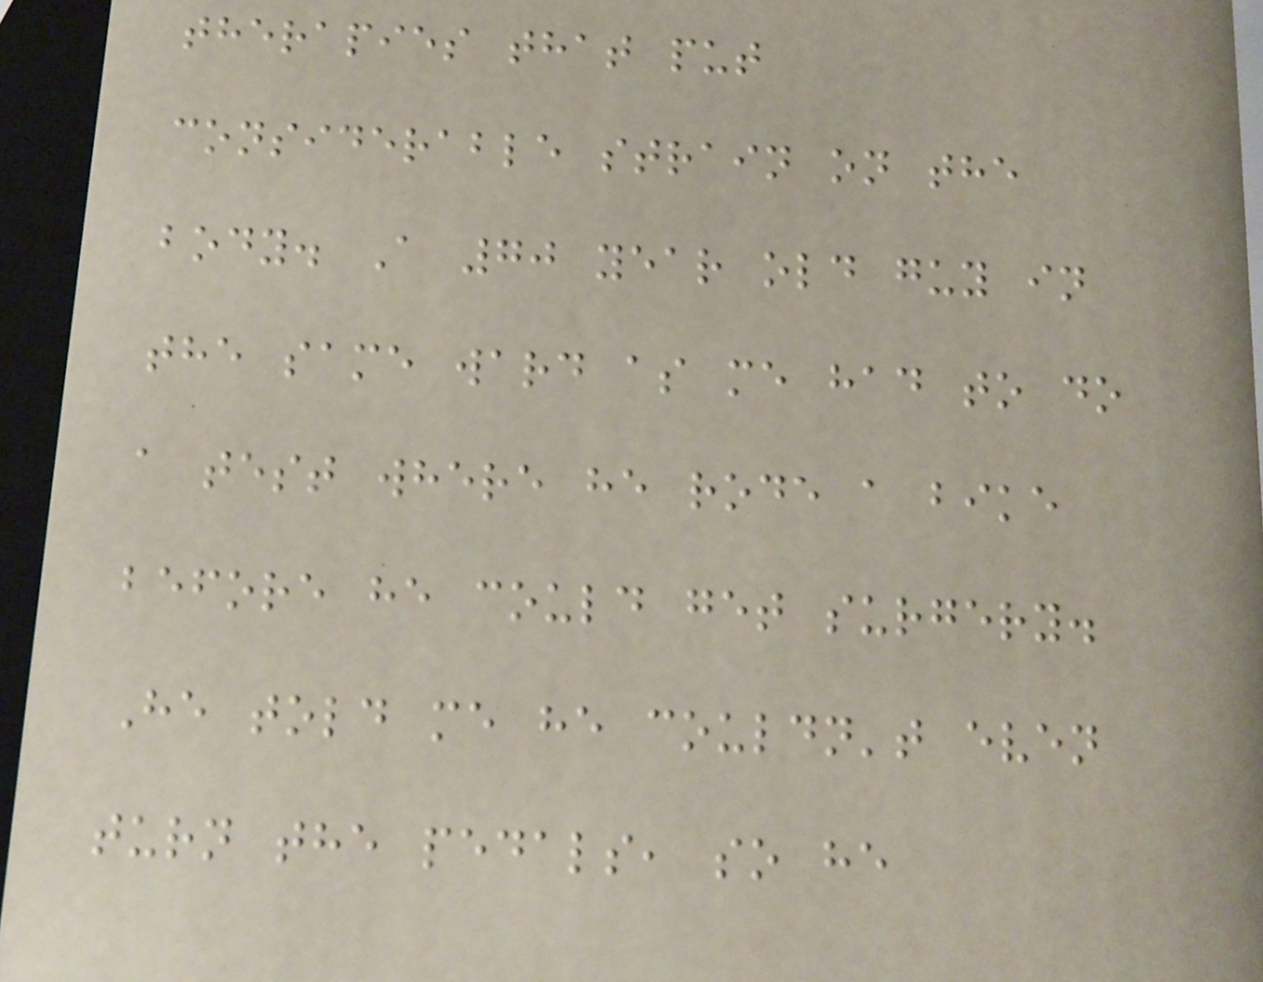therapies that put
considerable strain on the
body. A 70 year old guy in
the same ward as me had to do
a test where he rode a bike
before he could get surgery.
He told me he couldn't even
turn the pedals, so he
